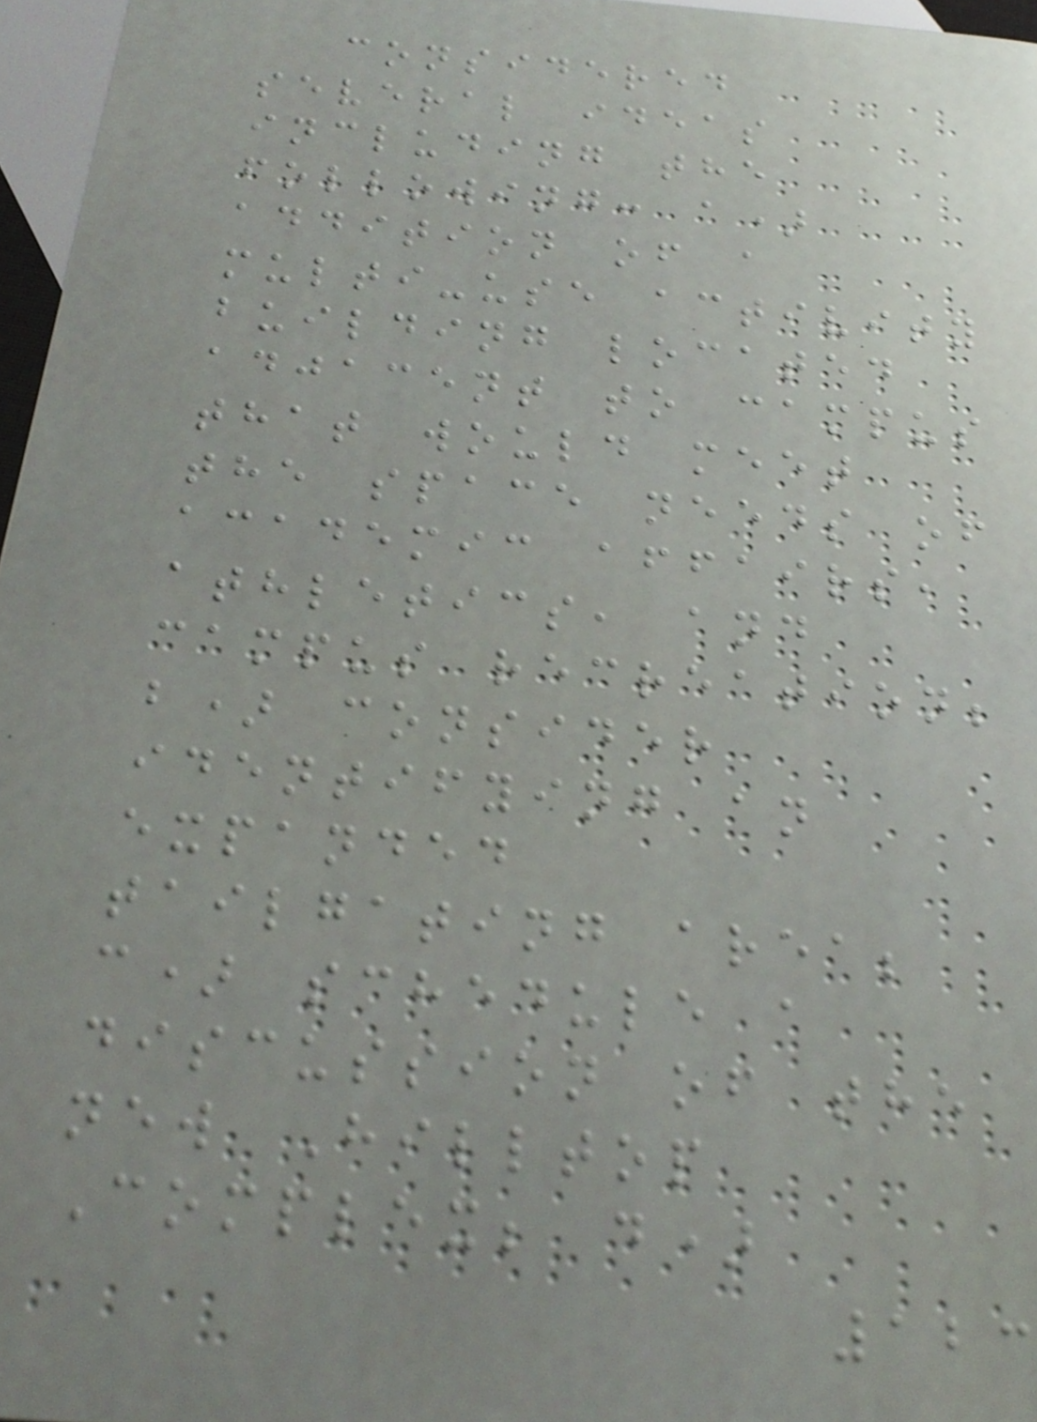considered
several ideas
including the
following: a)
addition of a
multi-use activity
building located
adjacent to campus
that would meet
the space needs of
academic affairs,
athletics, and
campus recreation;
b) consider
identifying an
expanded
tailgating area;
c) schedule a
discussion of the
new Hilltop
Complex; d)
123
